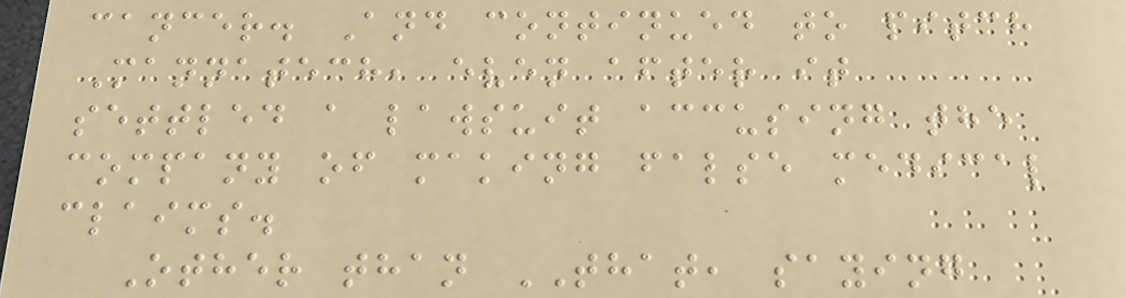cancer. And continued to pitch
Mannatech, even after it
settled a lawsuit accusing the
company of making false medical
claims.
Other than THAT, saying
